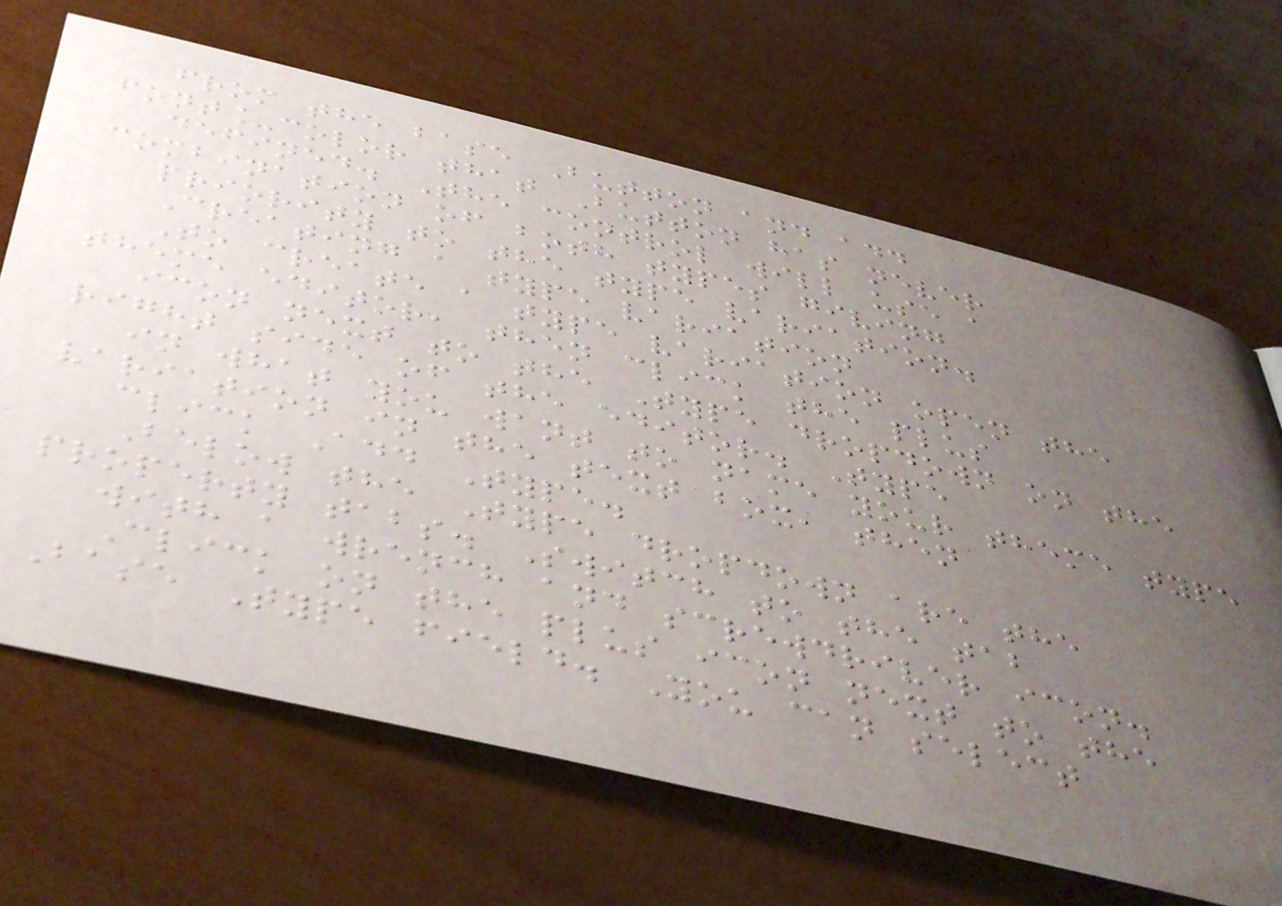from the base Button and add
font_color that Button has never
defined. The control will use a
combination of both types giving
priority to the type variation.
Creating a type variation
To create a type variation open the
theme editor, then click the plus
icon next to the Type dropdown on the
right side of the editor. Type
in what you want to name your theme type
variation in the text box, then
click Add Type.
Below the Type dropdown are the
property tabs. Switch to the tab
with a wrench and screwdriver icon.
Click on the plus icon next to the
Base Type field. You can select
